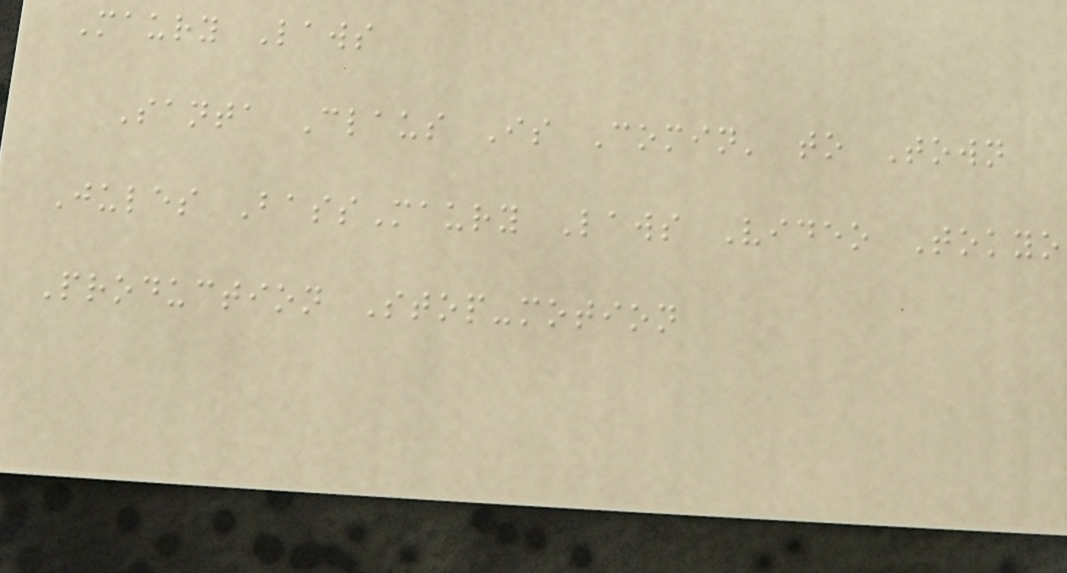Maury Laws
Santa Claus Is Comin' to Town
Jules BassMaury Laws Video Tokyo
Production Stop-motion
